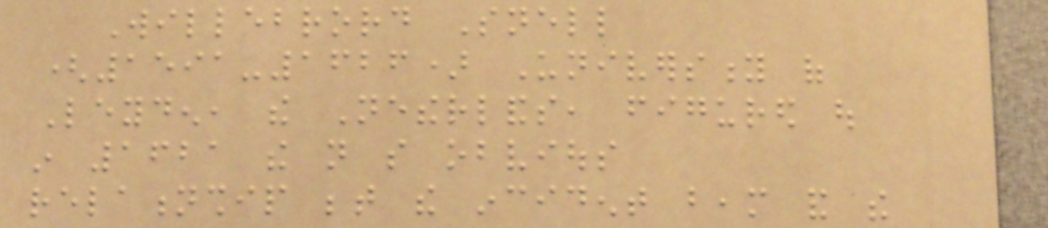Willebrord Snell
(1591-1626) University of
Leyden, the Netherlands, figured out
in 1621 the not so obvious
relationship between the incident beam and the
